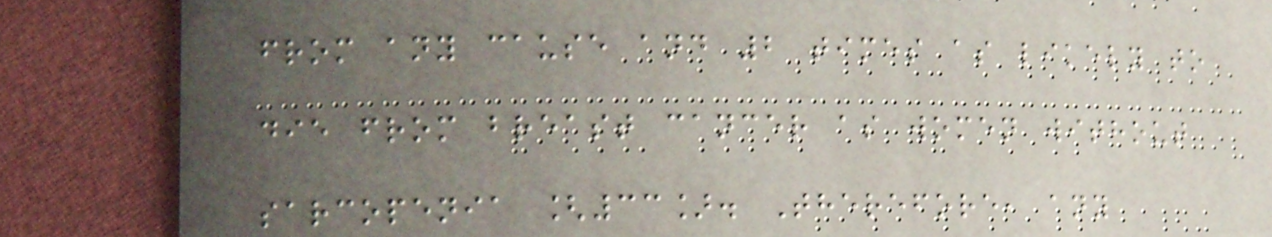from any cause and 2 times as likely to
die from breast cancer as women without
sarcopenia [33]. Therefore, any
